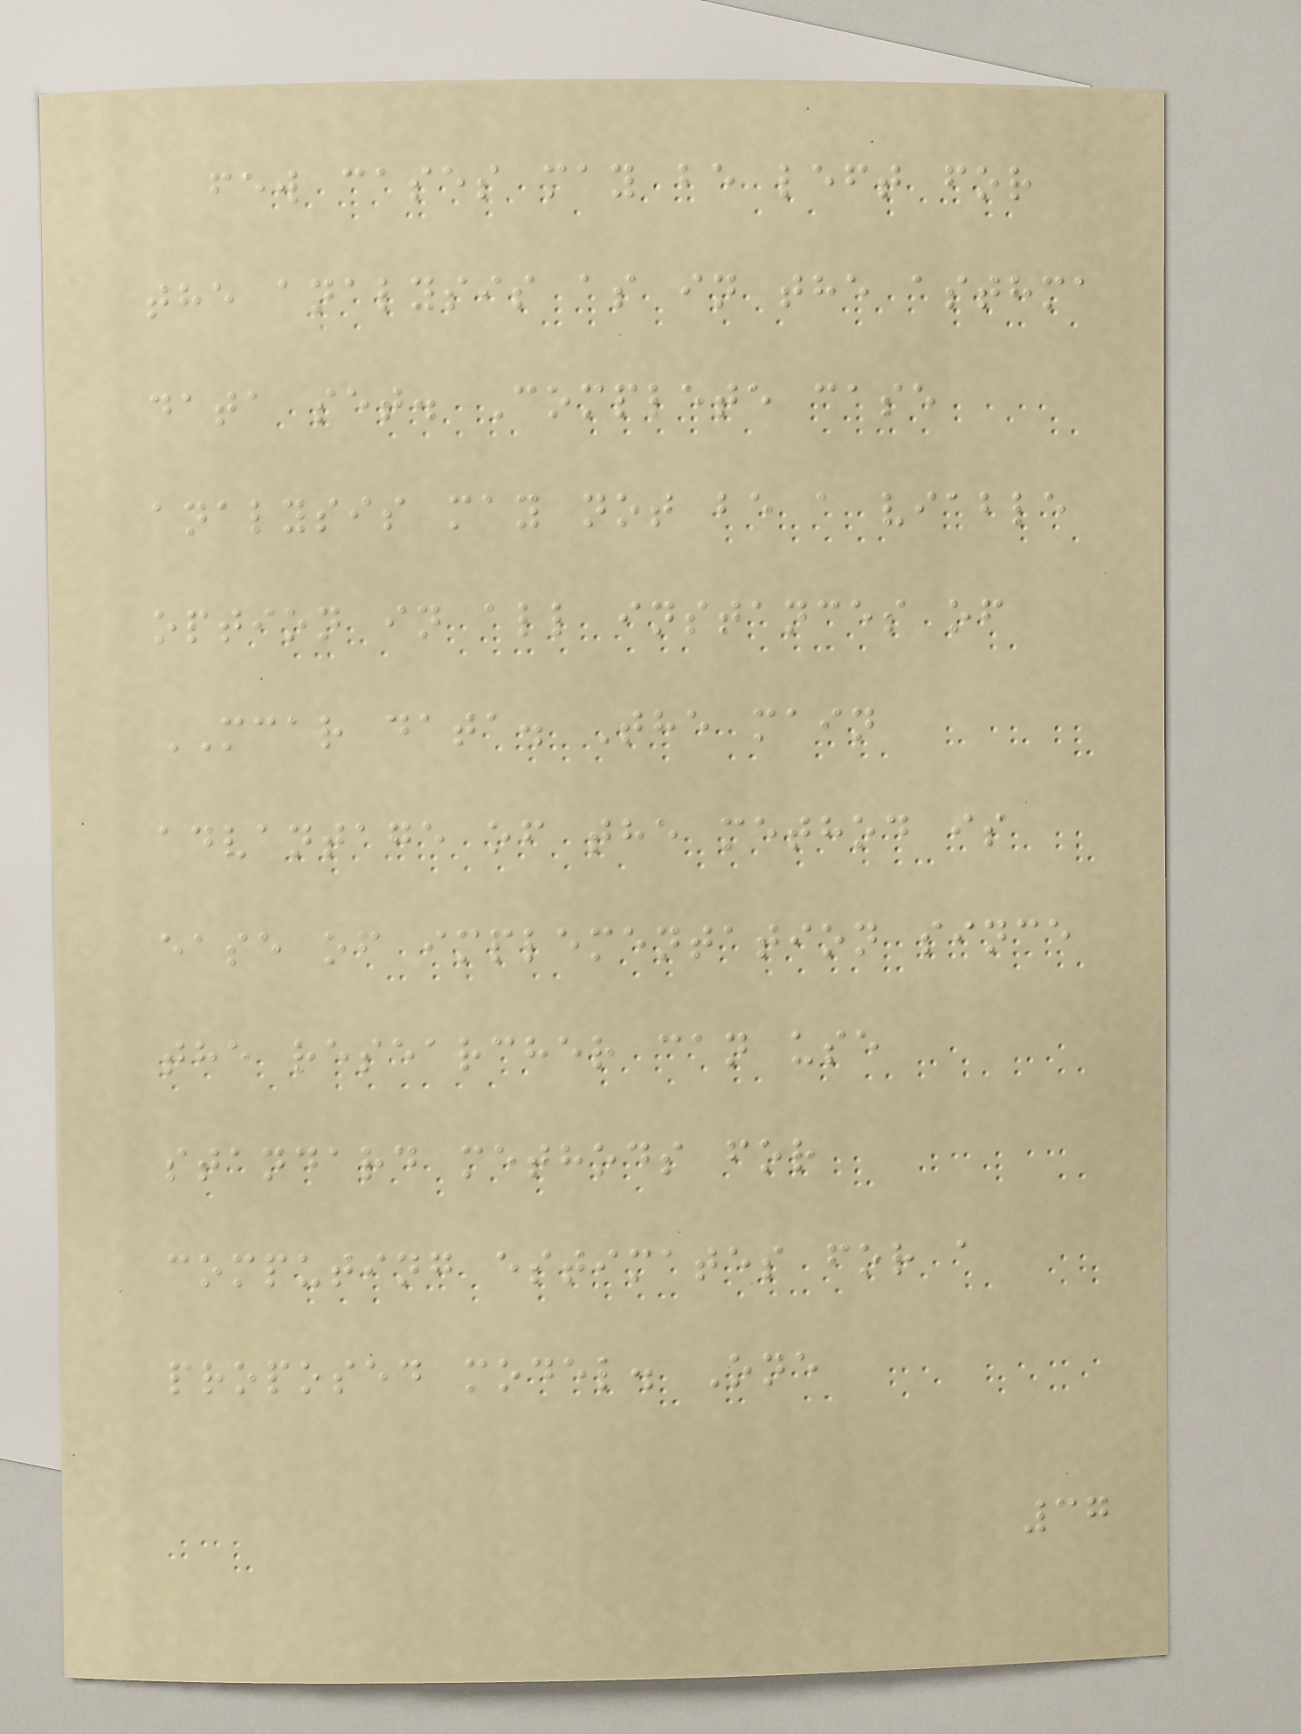few cases may be left for
the analysis as in the asthma
data set. Complete case
analysis may not be a viable
option in all instances of
MCAR data. The main
advantage of the method is
ease of implementation since
the researcher can use
standard methods for
computing estimates for a
proposed model. One
37
